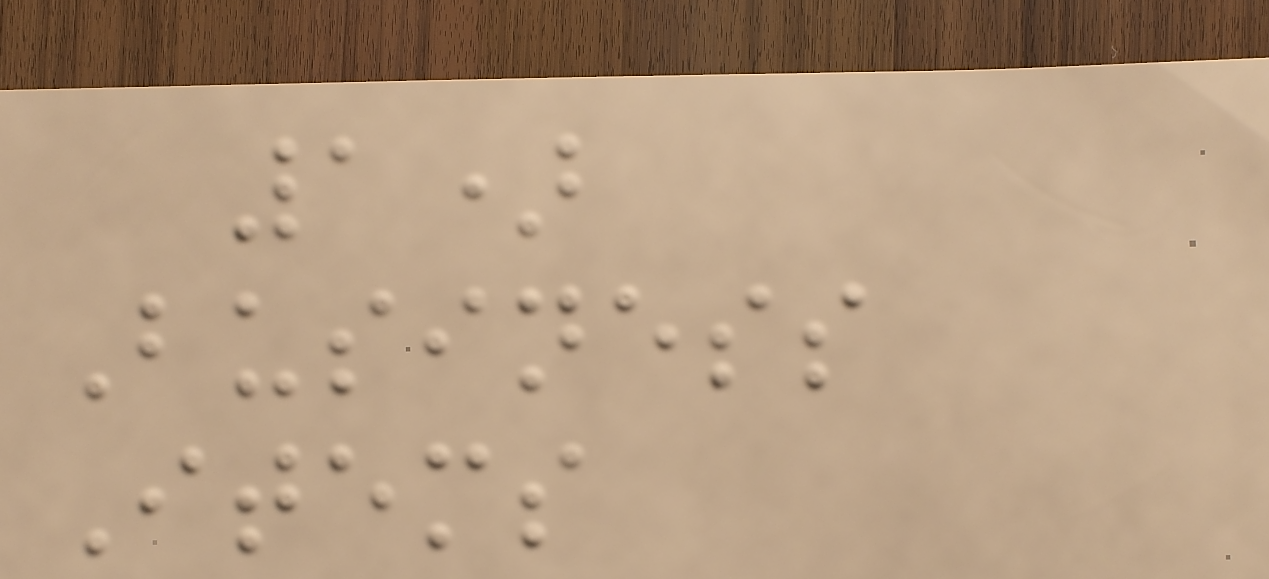1)
Business
Items
